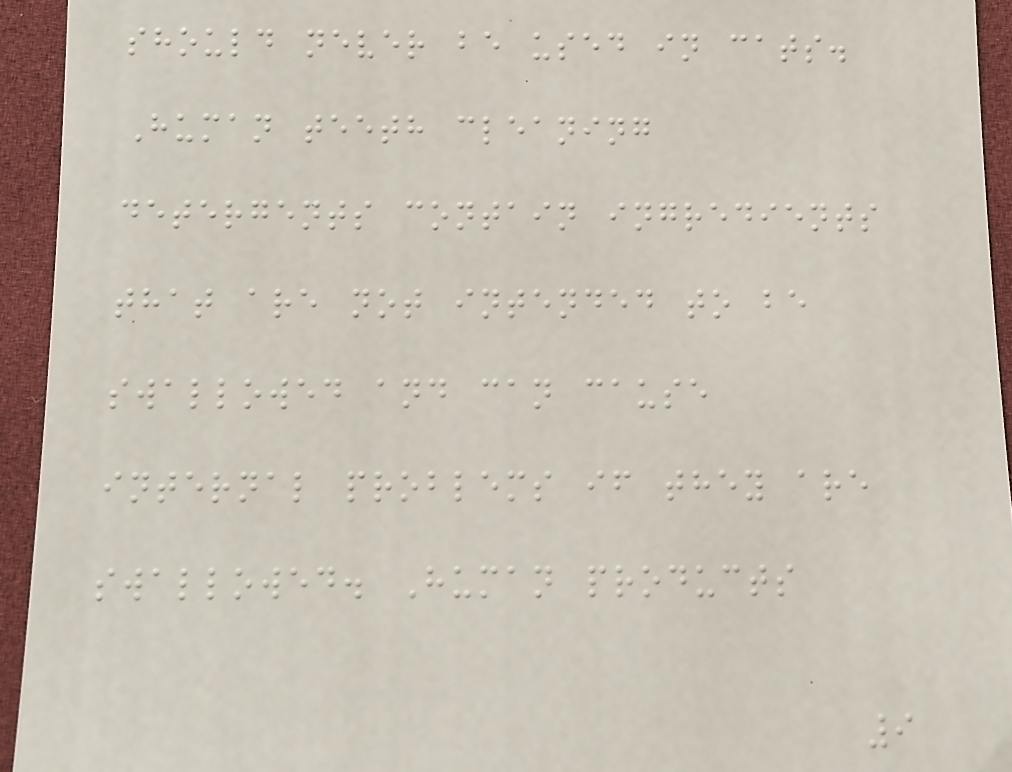should never be used in cats.
Human teeth cleaning
detergents contain ingredients
that are not intended to be
swallowed and can cause
internal problems if they are
swallowed. Human products
9
